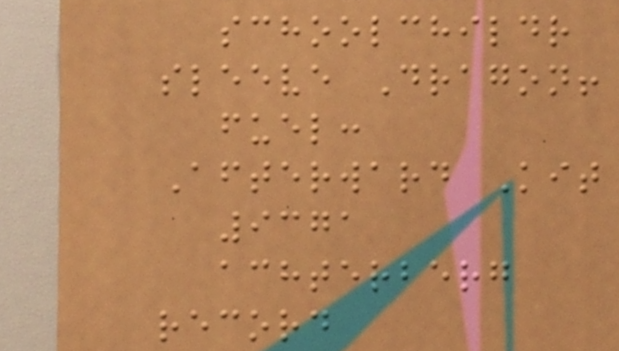schoolchildr
sleeve Dragon!
fuel:
Afterward Kit
9371
achterberg
record
